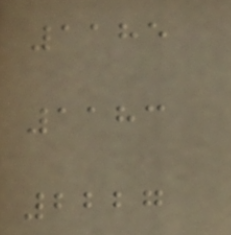1185
1183
2227
